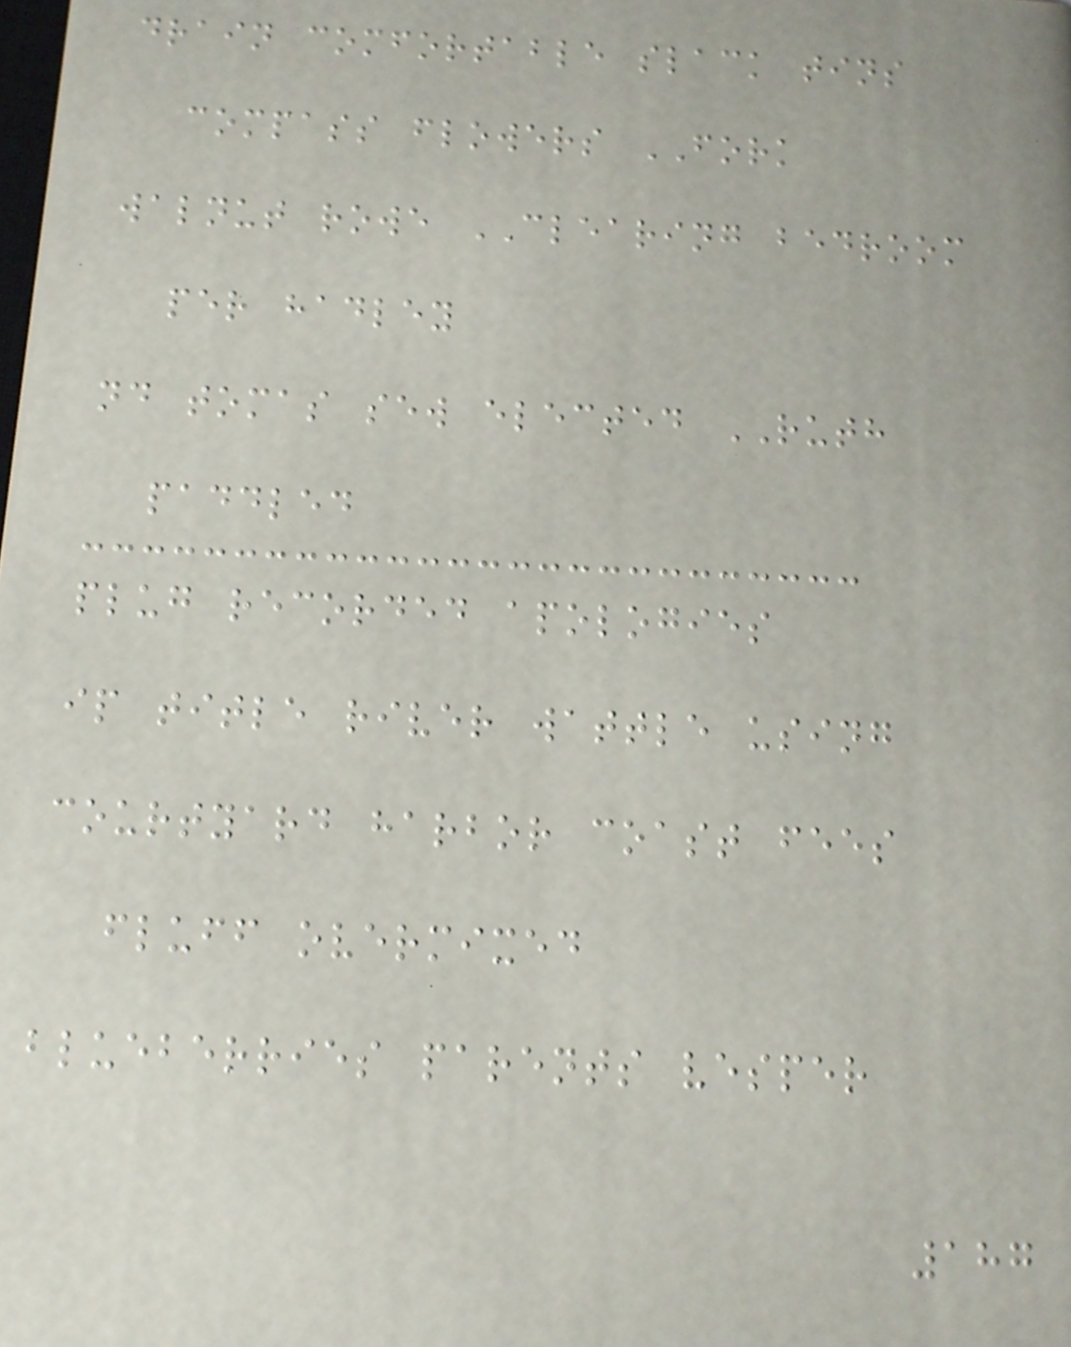drain comfortable slack tins
compass flowers FORK
walnut rowe CLEARING bedroom
per hadley
nd tomas sew elected RUTH
paddled
plug recorded apologies
ip title river wattle using
courtyard harbor coast fees
fluff overmixed
blueberries parents vesper
187
